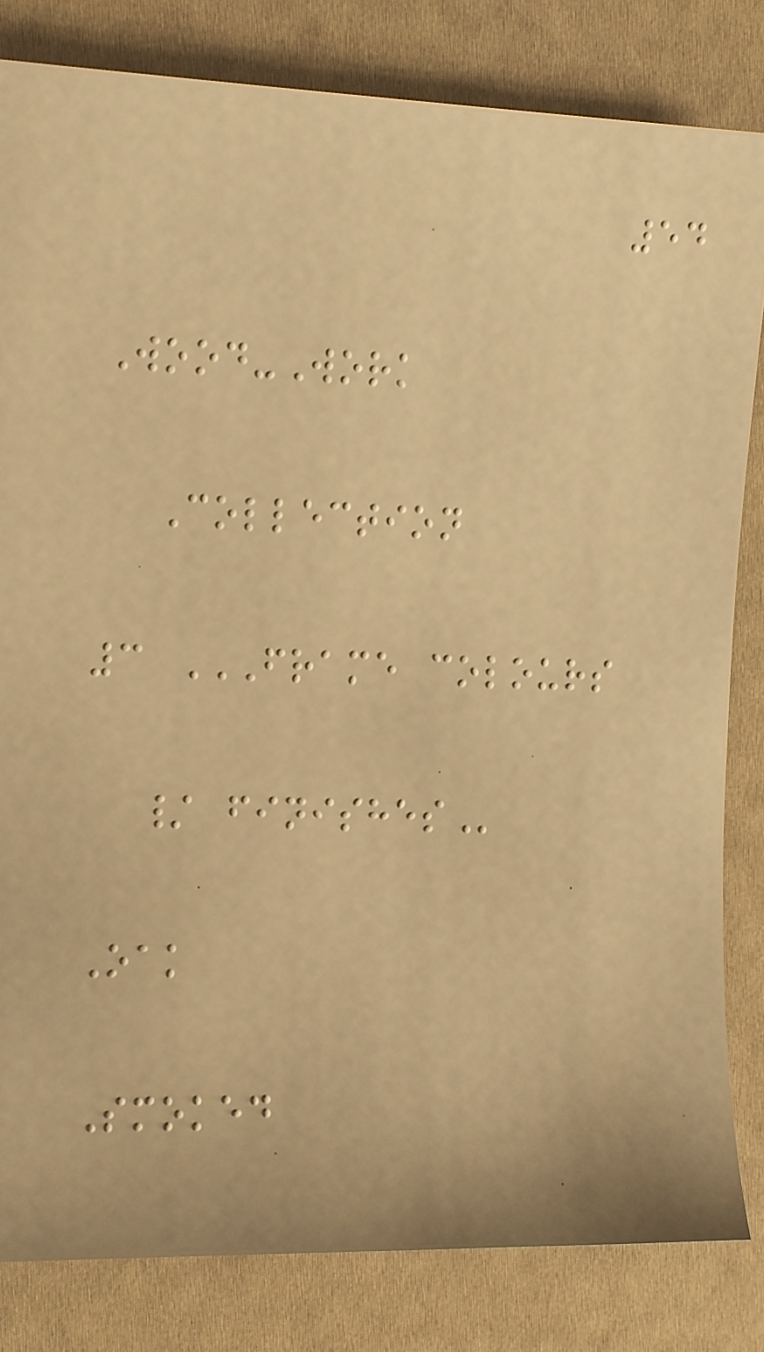54
Wood-Work
Collection
3 FRAME COLOURS
/ FINISHES
Oak
Smoked
